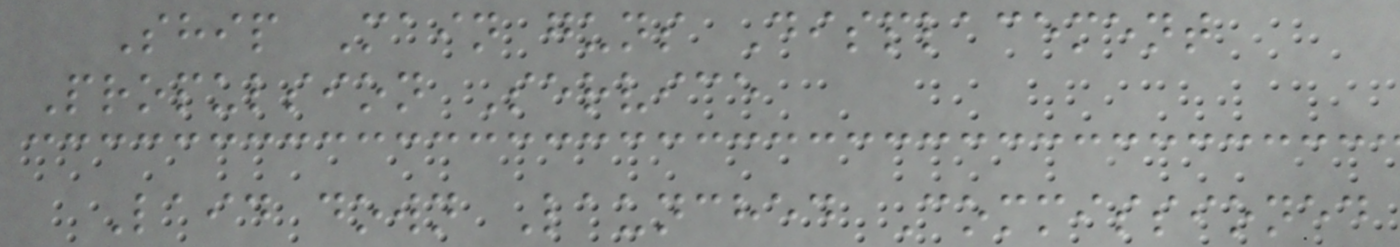Ship Main guns Displacement
Propulsion Service
Laid down Launched Commissioned
